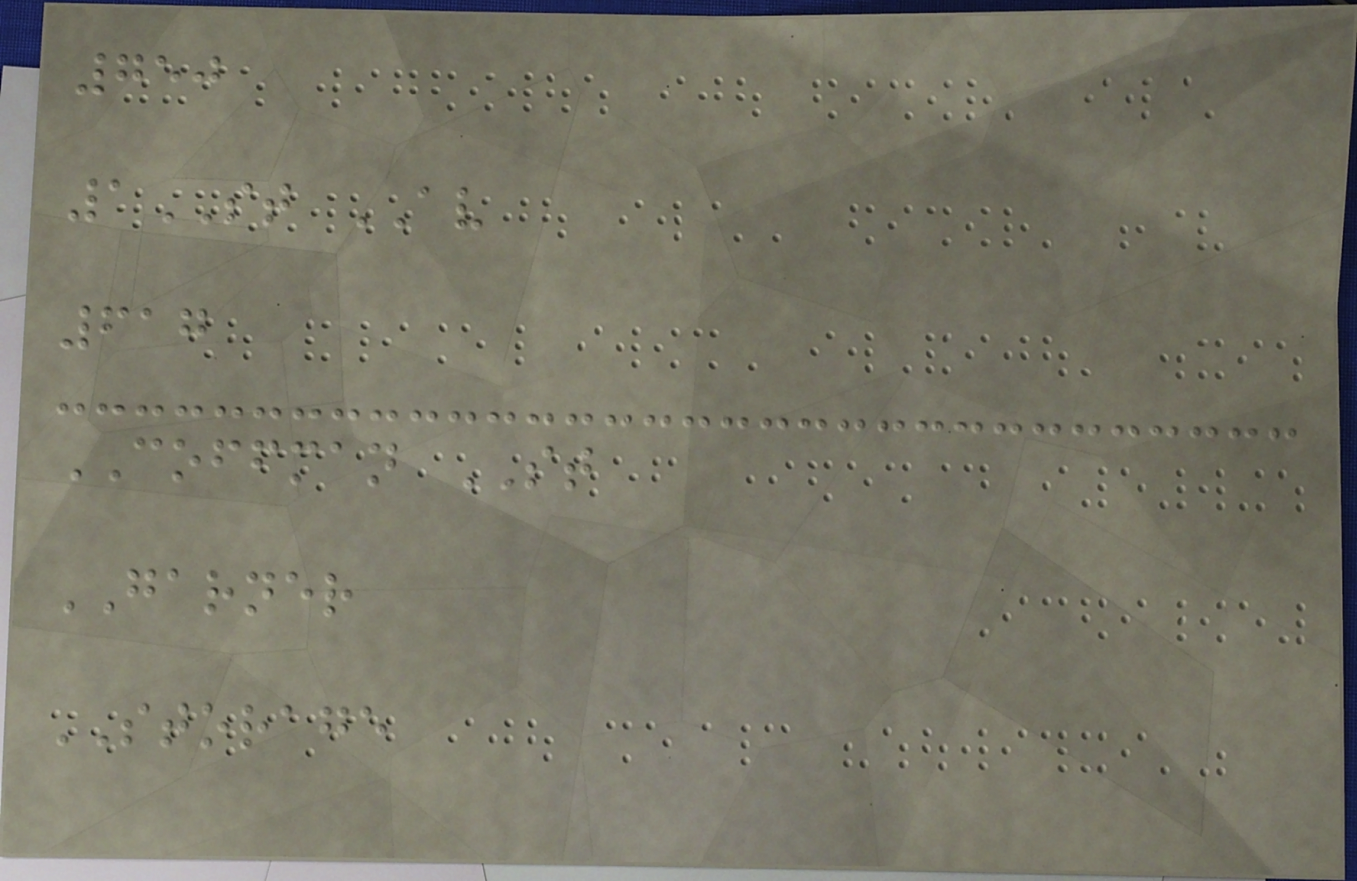750
1ST AV
617
COFFMAN ST
GARNER
STORAGE
